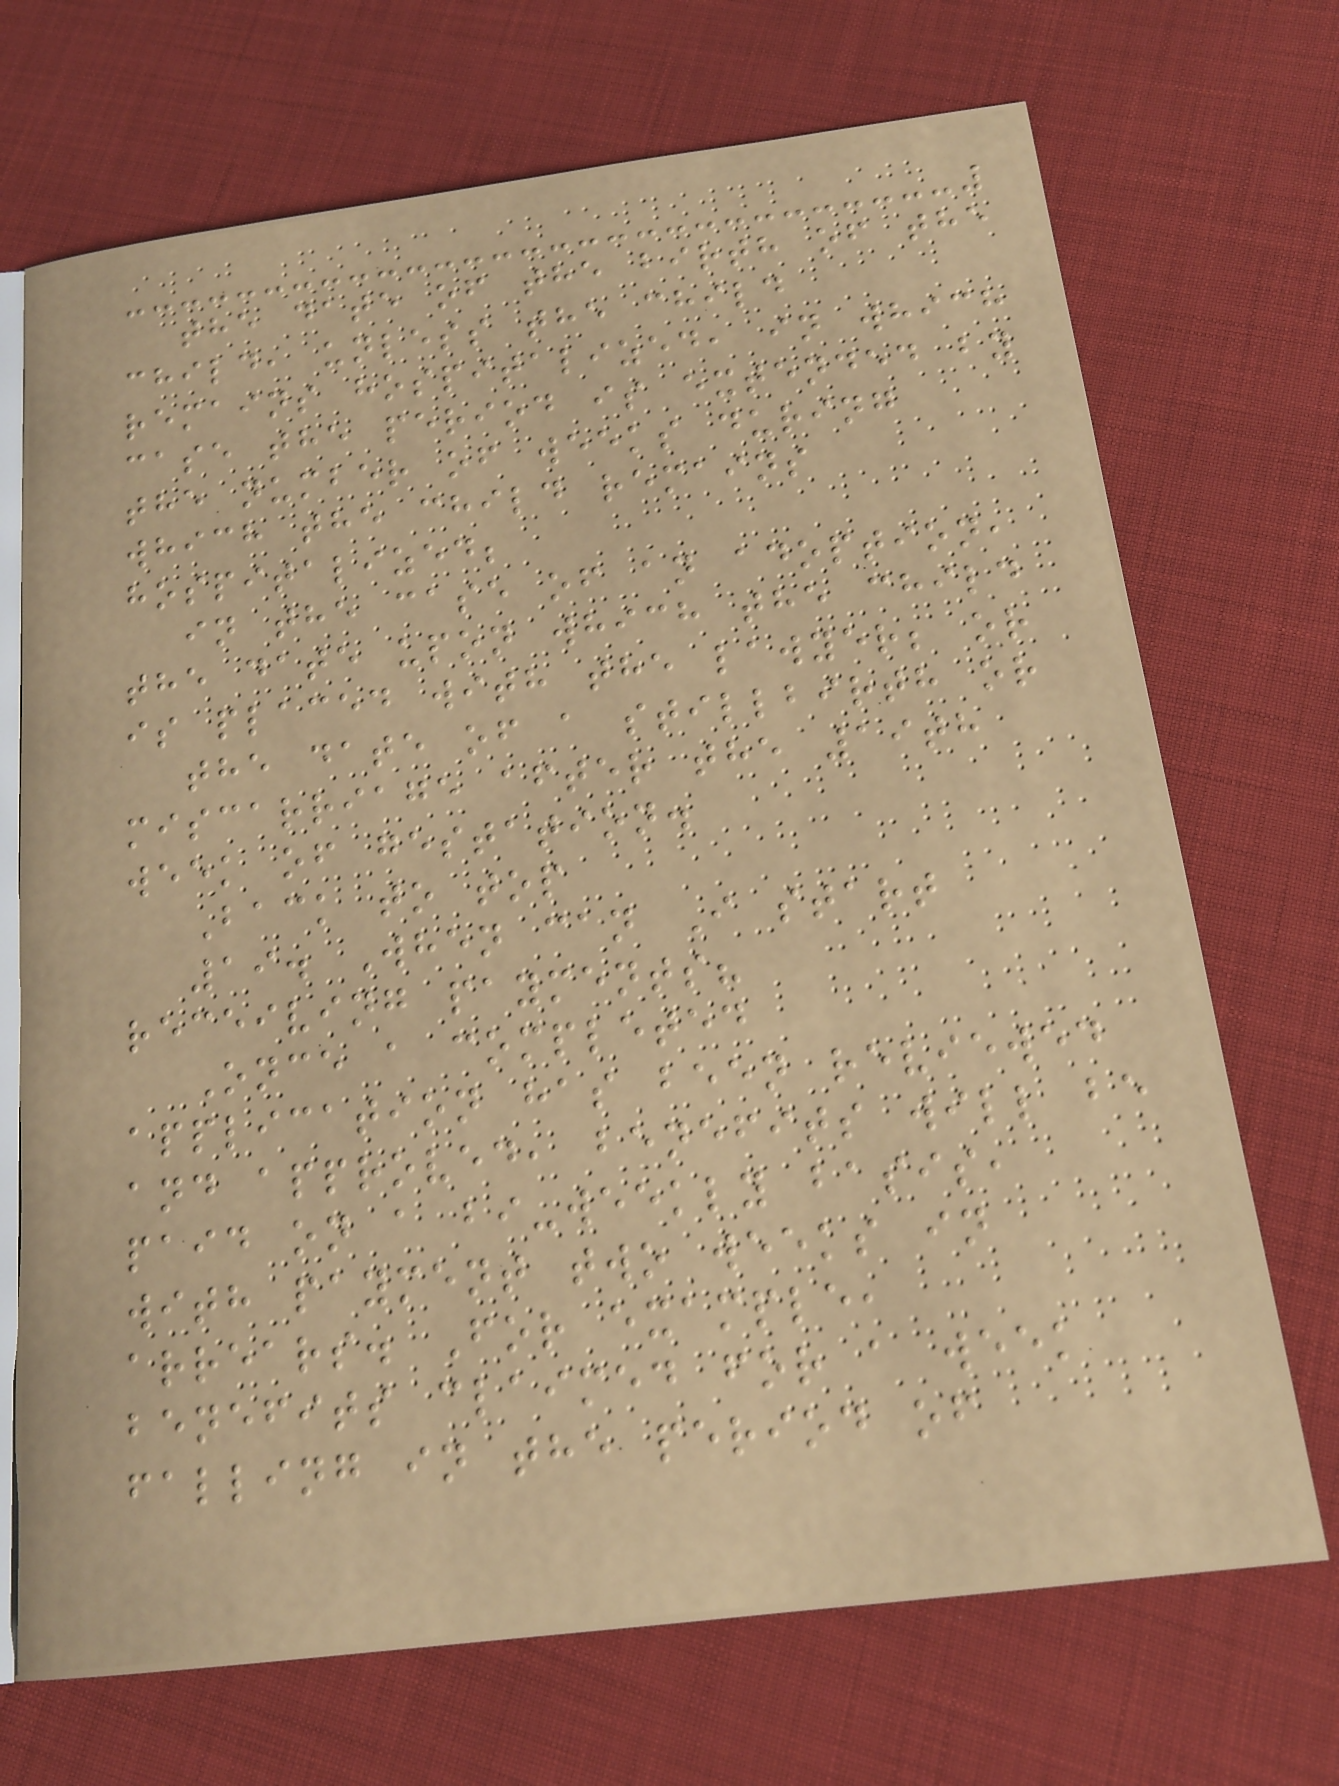the date of the birth of the
child, unless the child
remains hospitalized, in which
case the period is extended by
the number of weeks during
which the child remains
hospitalized;
in the case of an adoption,
the date upon which the child
is placed with the lawyer; or
the date of a stillbirth or
miscarriage after the 19th
week of gestation.
Back to top
19. When can I start
receiving payments?
Once a completed
application has been reviewed
and approved, benefits will be
paid on a bi-weekly basis,
with payment two weeks in
arrears. For example,
benefits claimed for a week
falling in the period of
